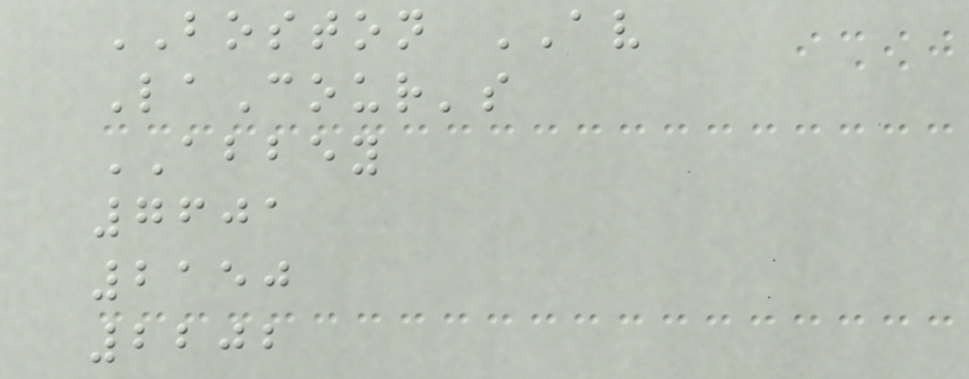BOSTON AV
LaCour's
ABBEY
7601
2150
2202
